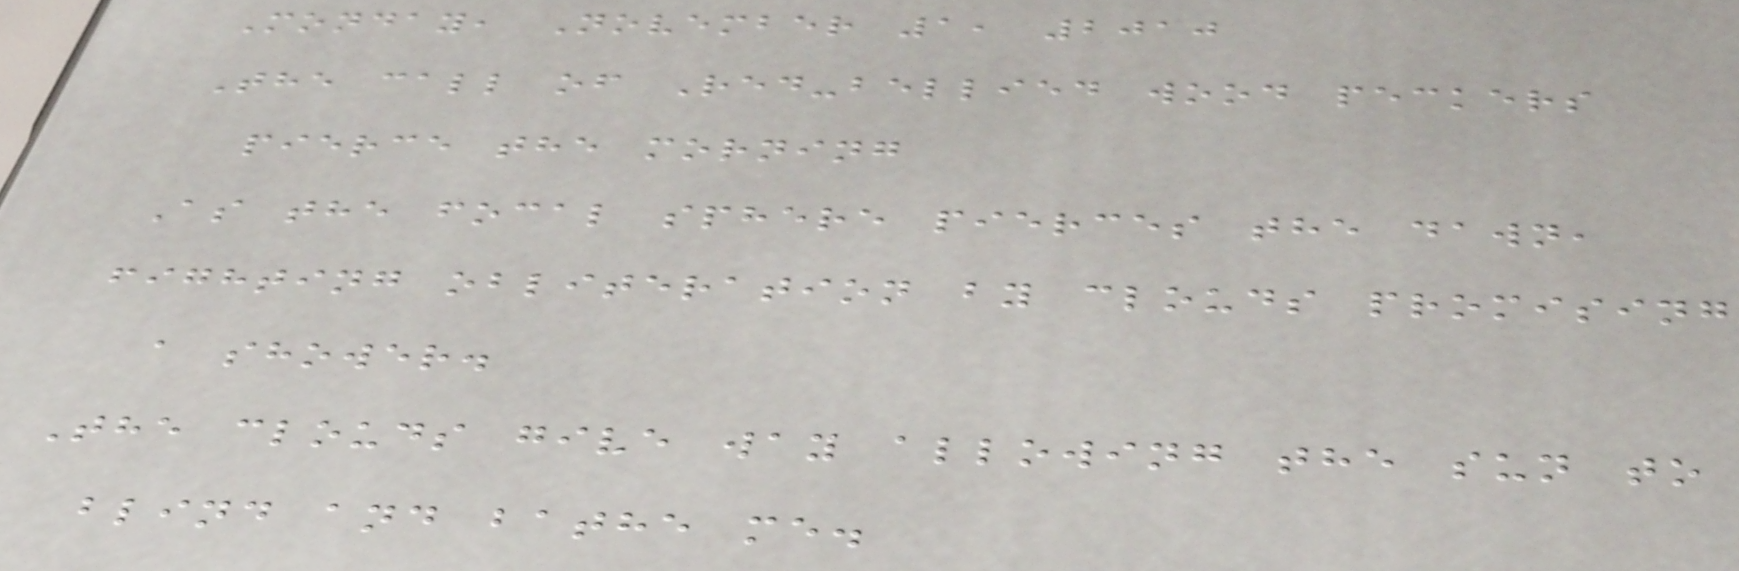Monday, November 1, 2010
The call of Red-bellied wood peckers
pierce the morning
As the focal sphere pierces the dawn,
fighting obliteration by clouds promising
a shower.
The clouds give way allowing the sun to
blind and bathe me.
